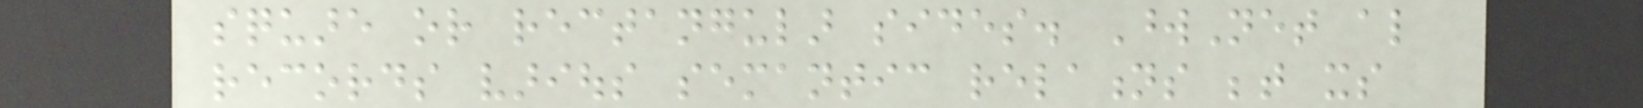square or rectangular sides. WordNet also
records various semantic relations between its
